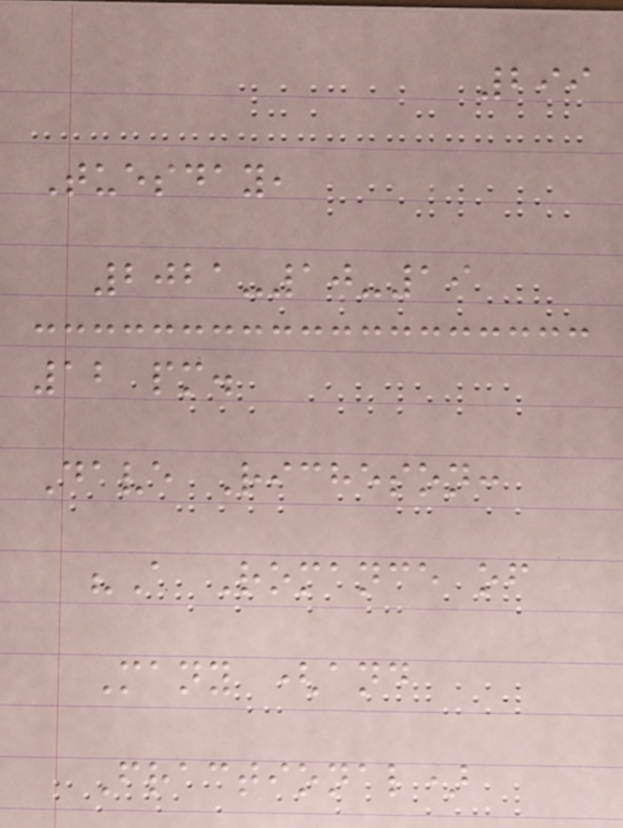299
Tuesday,
2021-10-19
12 pm.
Dave Richeson:
"A Romance of
Many (and
Fractional)
